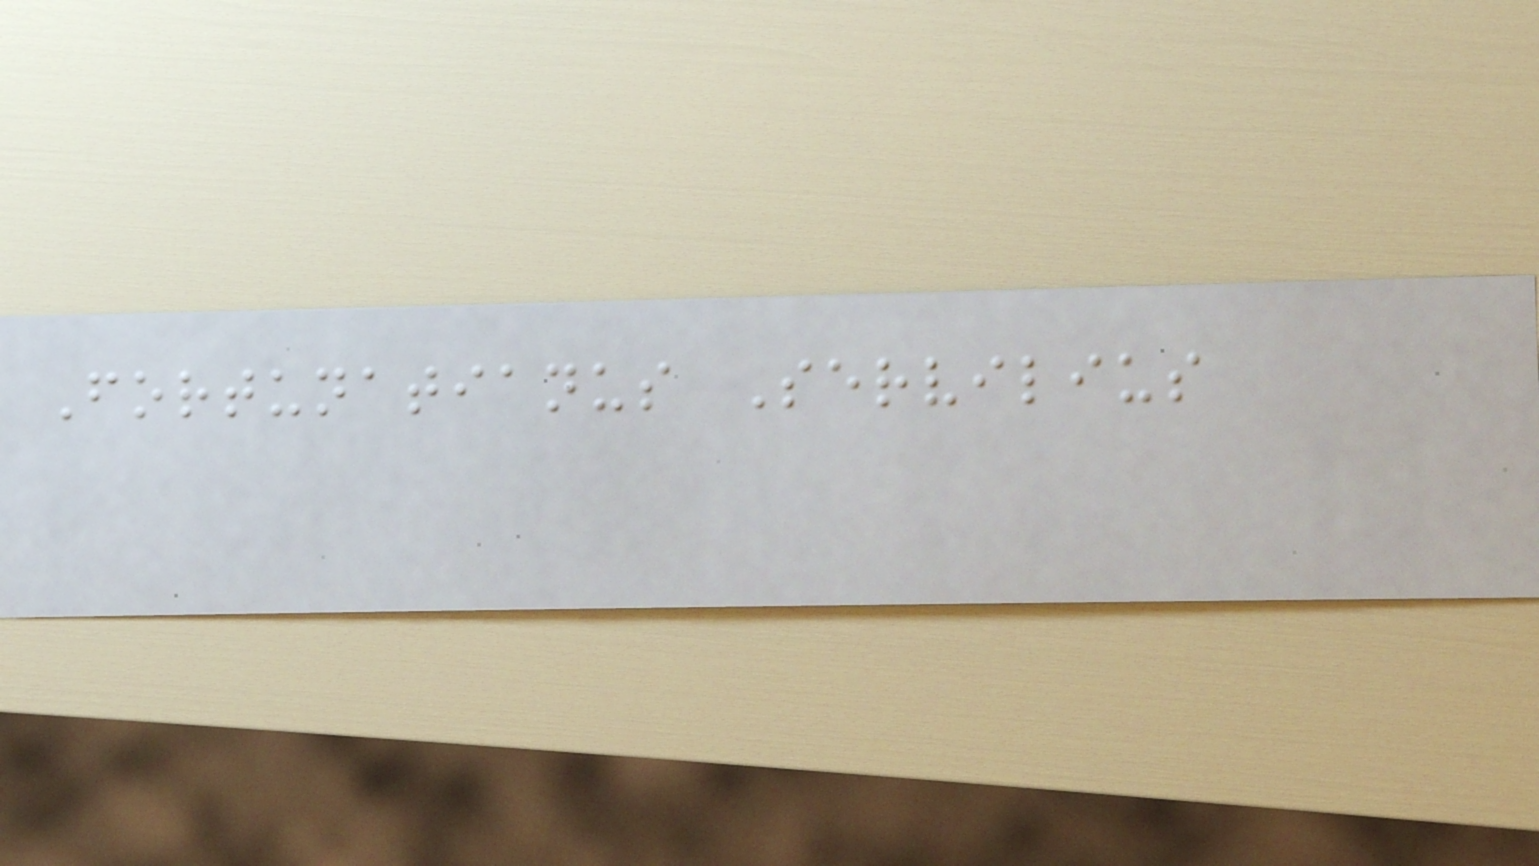Fortunatianus Servilius
